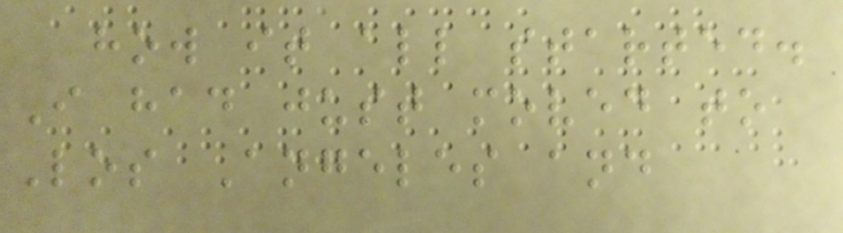how it all started.
I had just moved to
Los Angeles and
